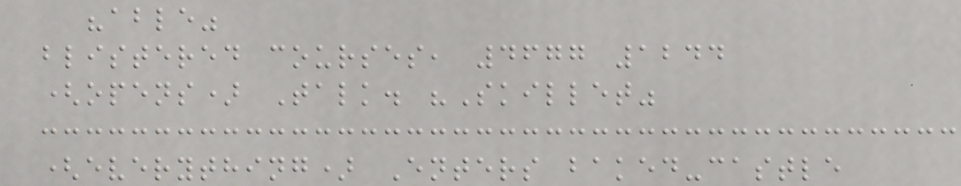"able"
blistered courses, 4677 1244
(opens) Talk. "Skillet"
(everything) Enters baked-castle
